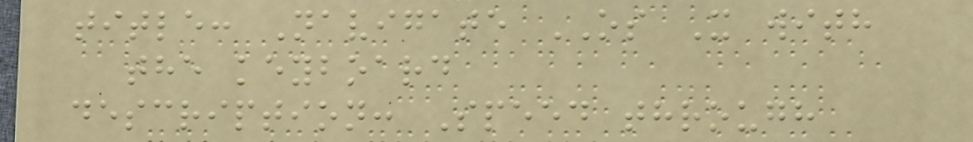title: Navigate OS X with
the keyboard
description: Speed through
